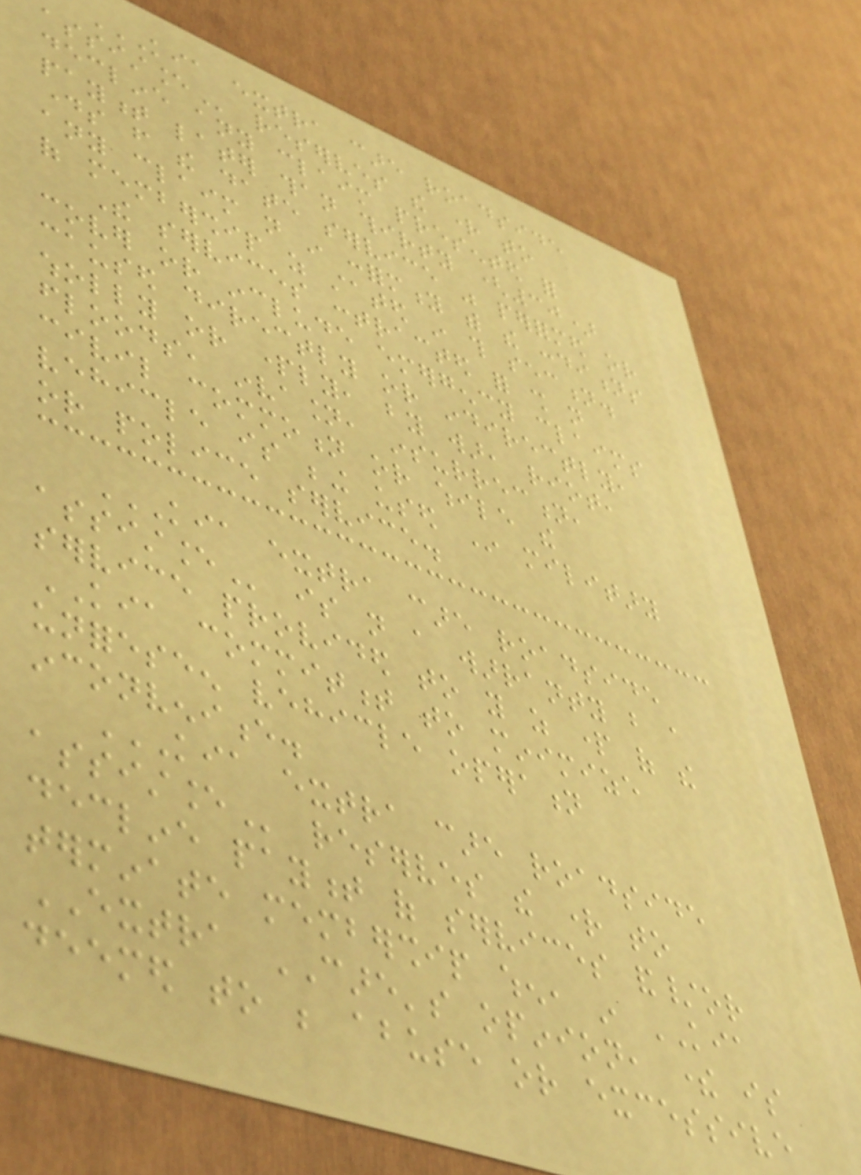KIA EXTRA CARE ROADSIDE
ASSISTANCE reserves the right to
decline any claim presented for
payment later than thirty (30)
days from the date service was performed or
any claim not in conformity with the conditions
of membership as stated in this section.
The services contracted for shall not
cover or include emergency claims
caused directly or indirectly,
wholly or partly, by war, riot,
floods, invasion, insurrection,
civil commotion or while the
vehicle is being used In military
or police service.
KIA EXTRA CARE ROADSIDE
ASSISTANCE is not a warranty but a
service provided to you as part of the
KIA commitment to minimize
unforeseen vehicle operation
inconvenience.
KIA EXTRA CARE ROADSIDE
ASSISTANCE reserves the right to
decline payment of services and/or
terminate membership when, in KIA
EXTRA CARE's opinion, there is
deemed to be abuse or excessive
